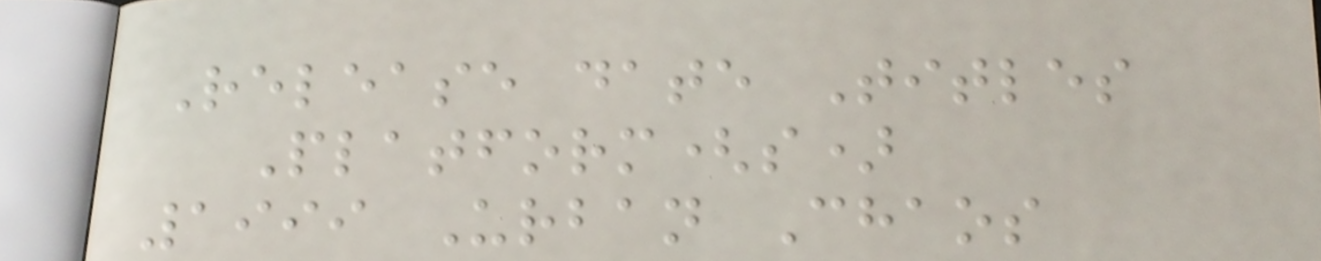Release date Titles
Platform(s)
1999 Urban Chaos
